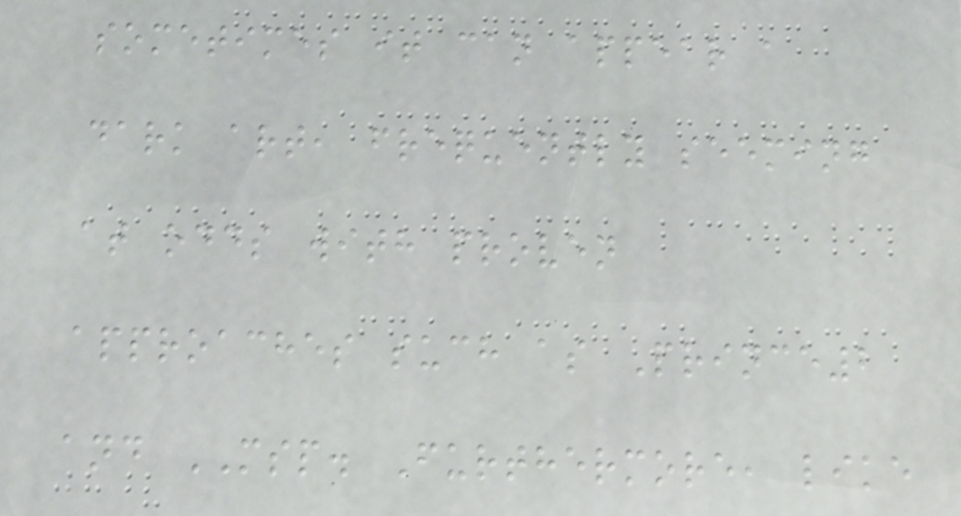sometimes it can appear a
dark art, frequently seeming
at odds with proven
approaches such as Prince2
and MSP. Furthermore, like
